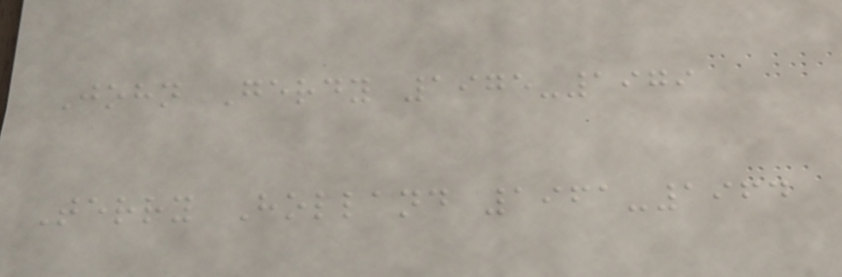John Gerdy 1975-1979
Terry Holland 1961-1964
